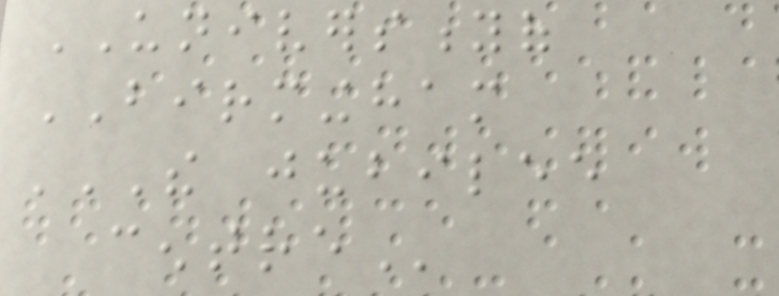UNIVERSITYOF
BIRMINGHAM
THE JUBILEE
CENTRE
